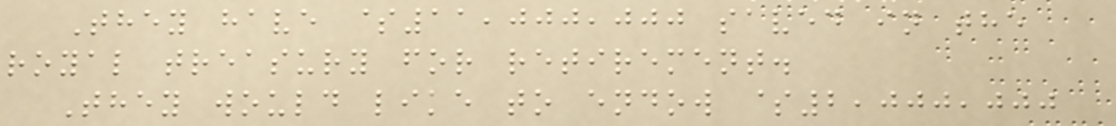They have $11,000,000 saved in the
royal treasury for retirement.
They would like to endow $2,000,000
